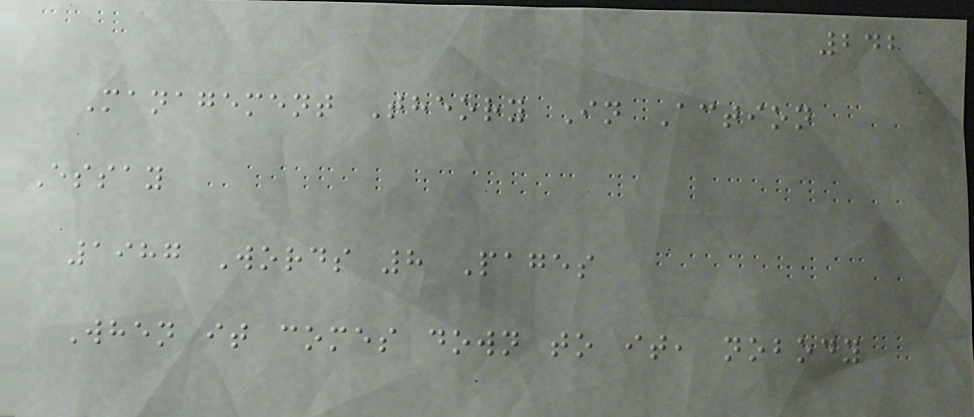242
Management Theory In Action
Essay
1987 Words 8 Pages
When it comes down to it, nobody
